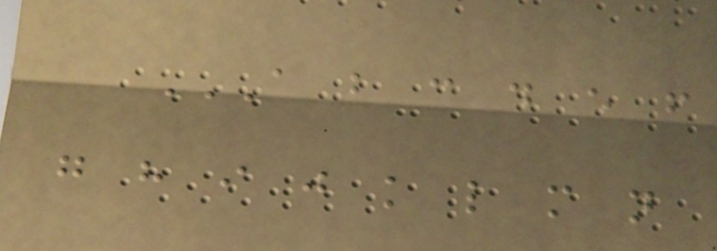A B C D E F
G H I J K L M N
